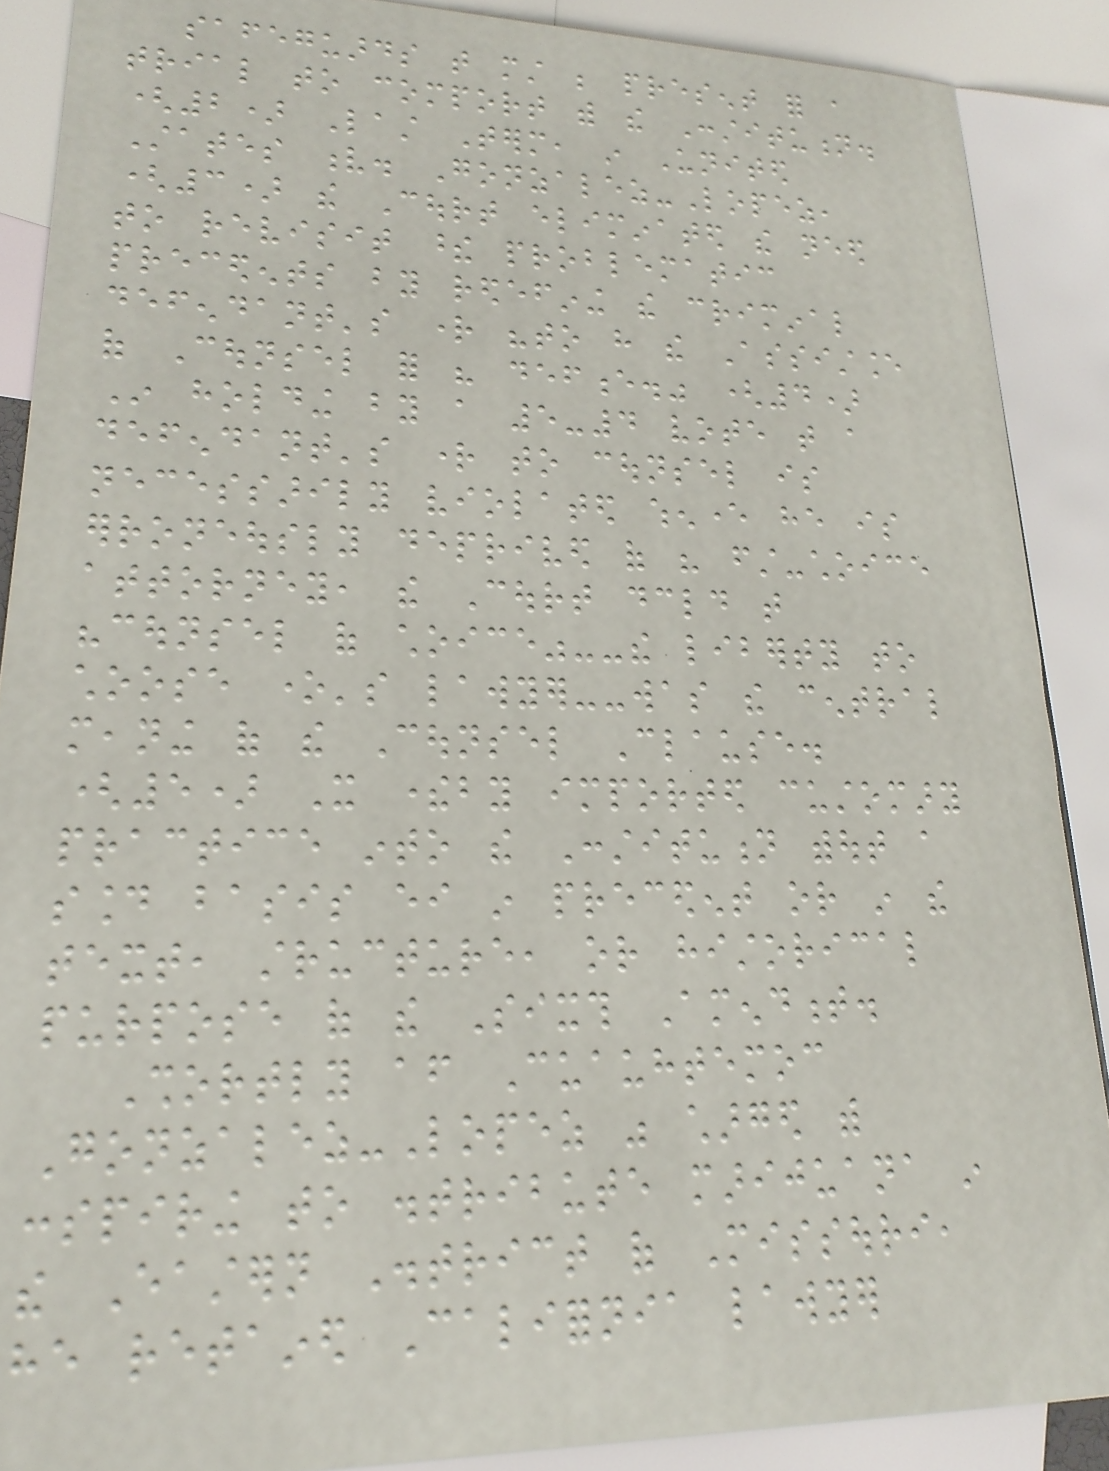safeguards that must be present for a
trial to comport with the Constitution.
(2) Last Term, in United
States v. Gonzalez-Lopez,
(3) the Court eliminated the need
to revisit these problematic
precedents by redefining the criminal
defendant's right "to have the Assistance
of Counsel for his defence." (4)
In holding by a 5-4 vote that a
defendant's right to counsel is
necessarily violated whenever he is
erroneously deprived of his first-choice
attorney, the Court declared that
"counsel of choice"--the liberty to
choose one's lawyer--was the central
meaning of the Counsel Clause.
(5) It thereby imported customary
practice into the Constitution without a
sound basis either in precedent or in the
text, structure, or historical
purpose of the Sixth Amendment.
Shortly after Cuauhtemoc
Gonzalez-Lopez was charged with
conspiring to distribute marijuana in
the Eastern District of Missouri,
he retained California lawyer
